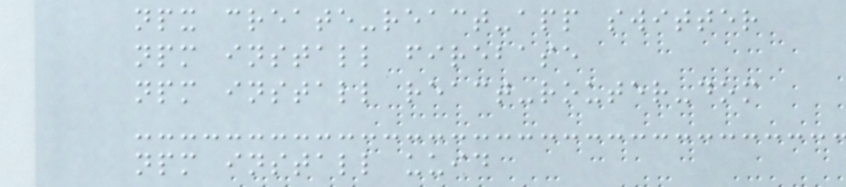npx create-react-app switter
npm install firebase
npm install react-router-dom
npm install uuid
